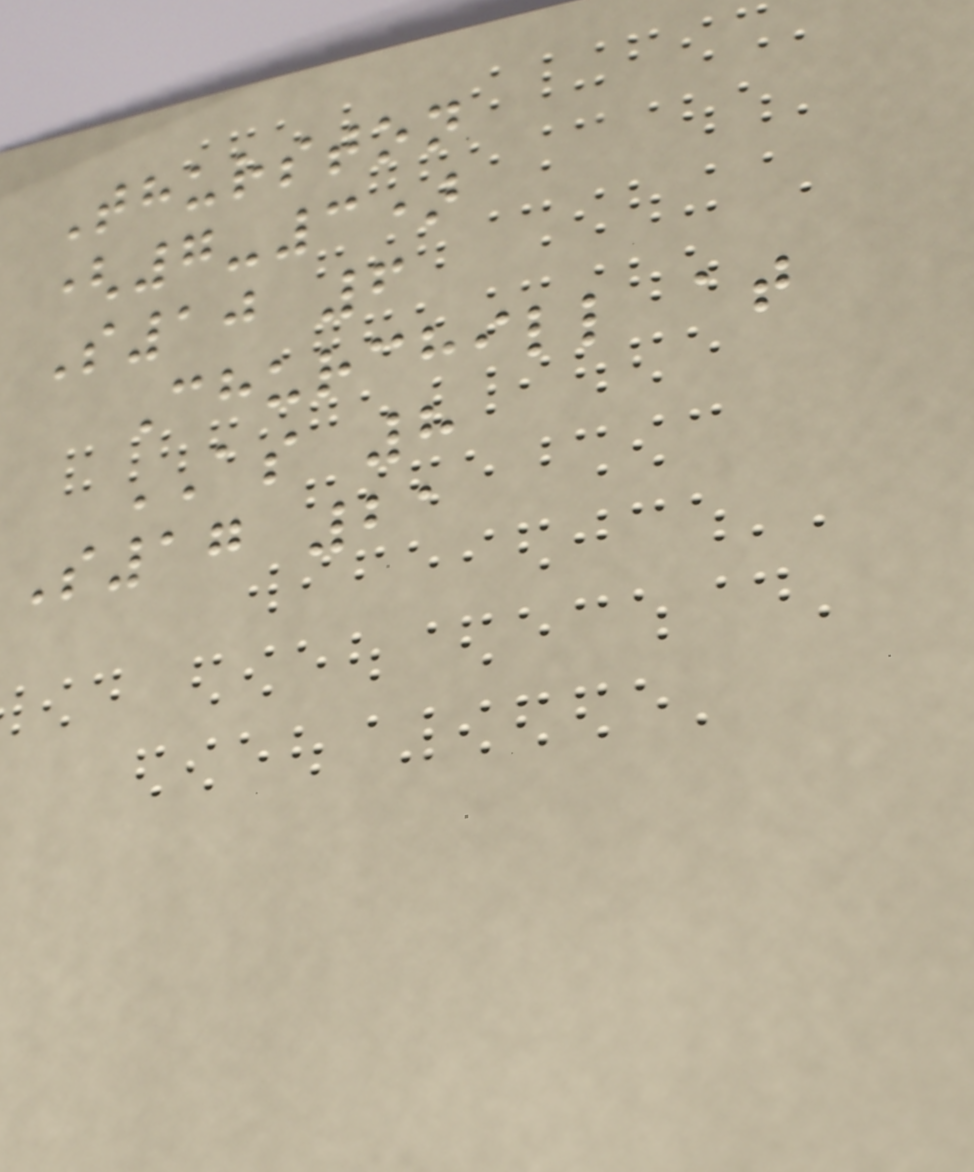Thurston
(7-3)
S10 6
Churchill at
AS 8
S17 21
